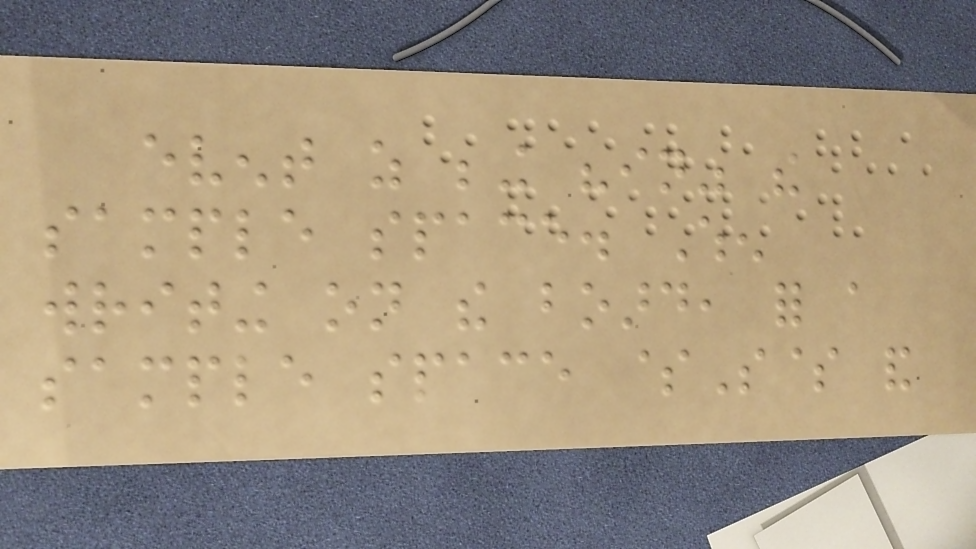event as being "in" the
sample space. When
writing on the board, for a
sample space $S$ and
